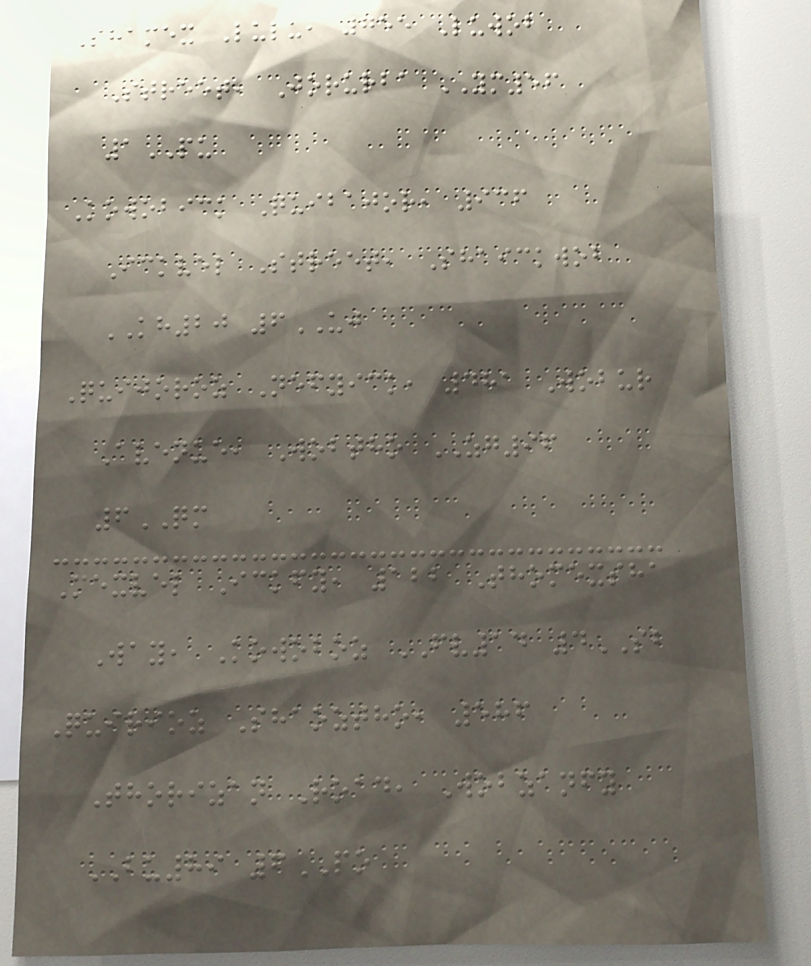Shamex Lulu, 755 Luwob
Street, Jorurba YM56
1PU
Kowobick Quibajor, 936
Ickvel Street, Shaickwob
KH20 6UJ
Quijoroz Nefyick, 481 Wobur
Avenue, Wobtho ZG96
6QM
Mexvel Ickfy, 122 Thomexsha
Way, Kowoboz FV14 4SB
Quirioz Shaoztho, 586
Thorizan Road, Wobzanfy
BU89 6PO
